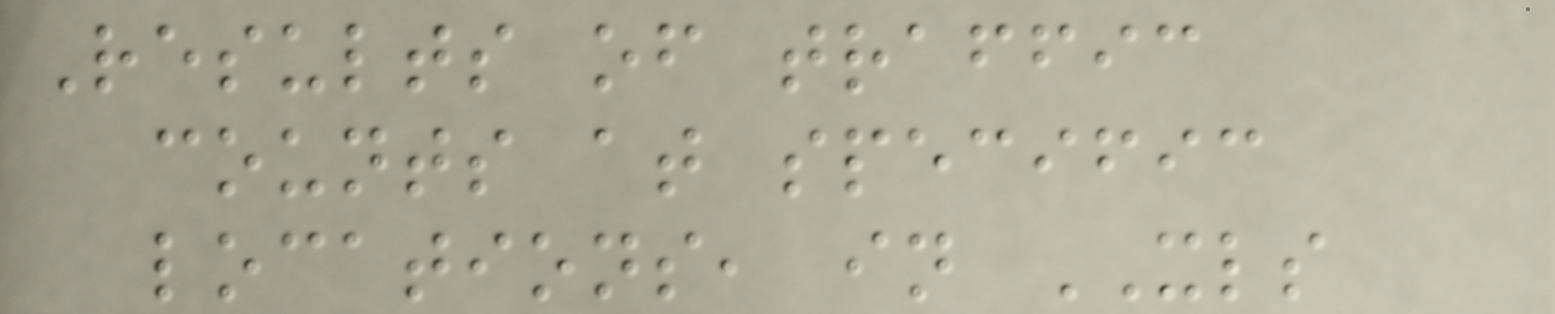Results of traffic
counts at specific
locations, in XLS
